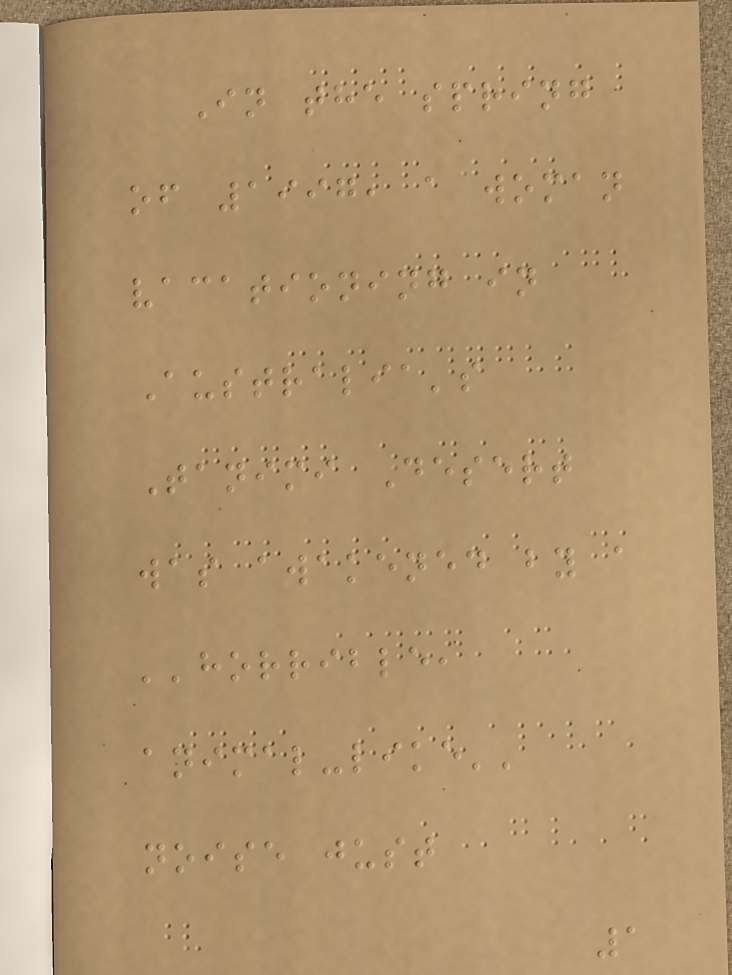In the spring
of 1997, a woman
vacationing in
Australia's
Tanimi Desert
was awakened by a
''horrible,
animal-like''
noise just
1
